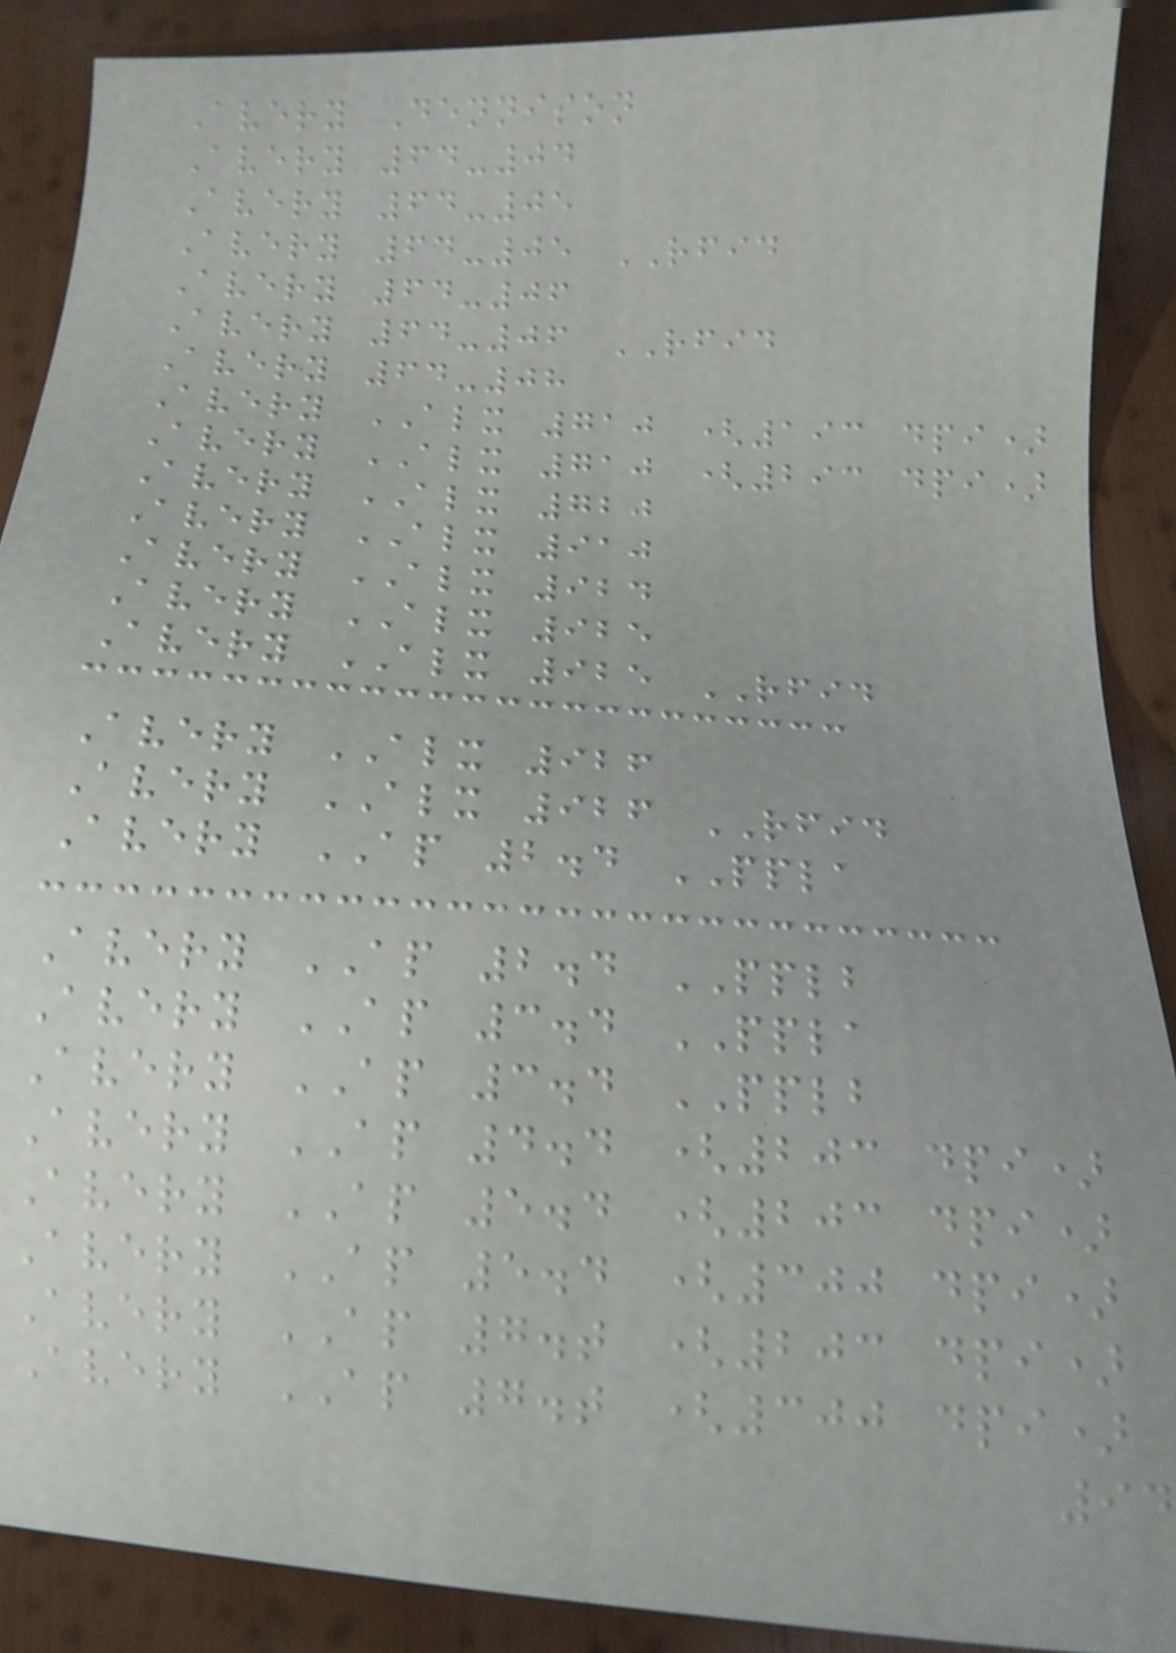Avery Dennison
Avery 64-04
Avery 64-05
Avery 64-05 RFID
Avery 64-06
Avery 64-06 RFID
Avery 64-08
Avery ALX 710 (193 dpi)
Avery ALX 710 (293 dpi)
Avery ALX 720
Avery ALX 910
Avery ALX 924
Avery ALX 925
Avery ALX 925 RFID
Avery ALX 926
Avery ALX 926 RFID
Avery AP 2.4 PPLA
Avery AP 2.4 PPLB
Avery AP 3.4 PPLA
Avery AP 3.4 PPLB
Avery AP 4.4 (203 dpi)
Avery AP 5.4 (203 dpi)
Avery AP 5.4 (300 dpi)
Avery AP 7.t (203 dpi)
Avery AP 7.t (300 dpi)
94
